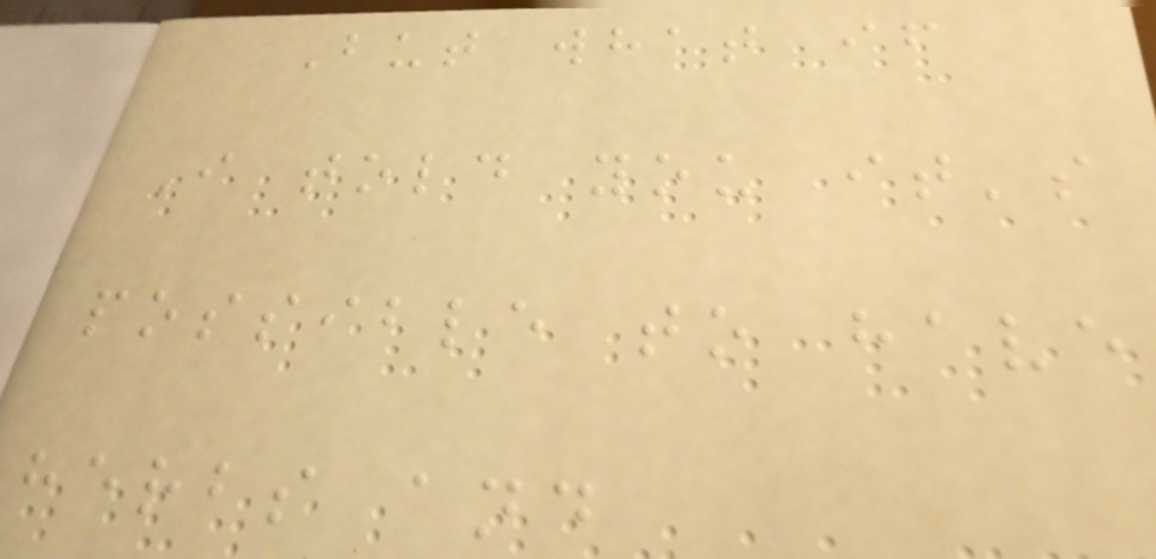But what if
I told you it's
possible to have
herbs and
